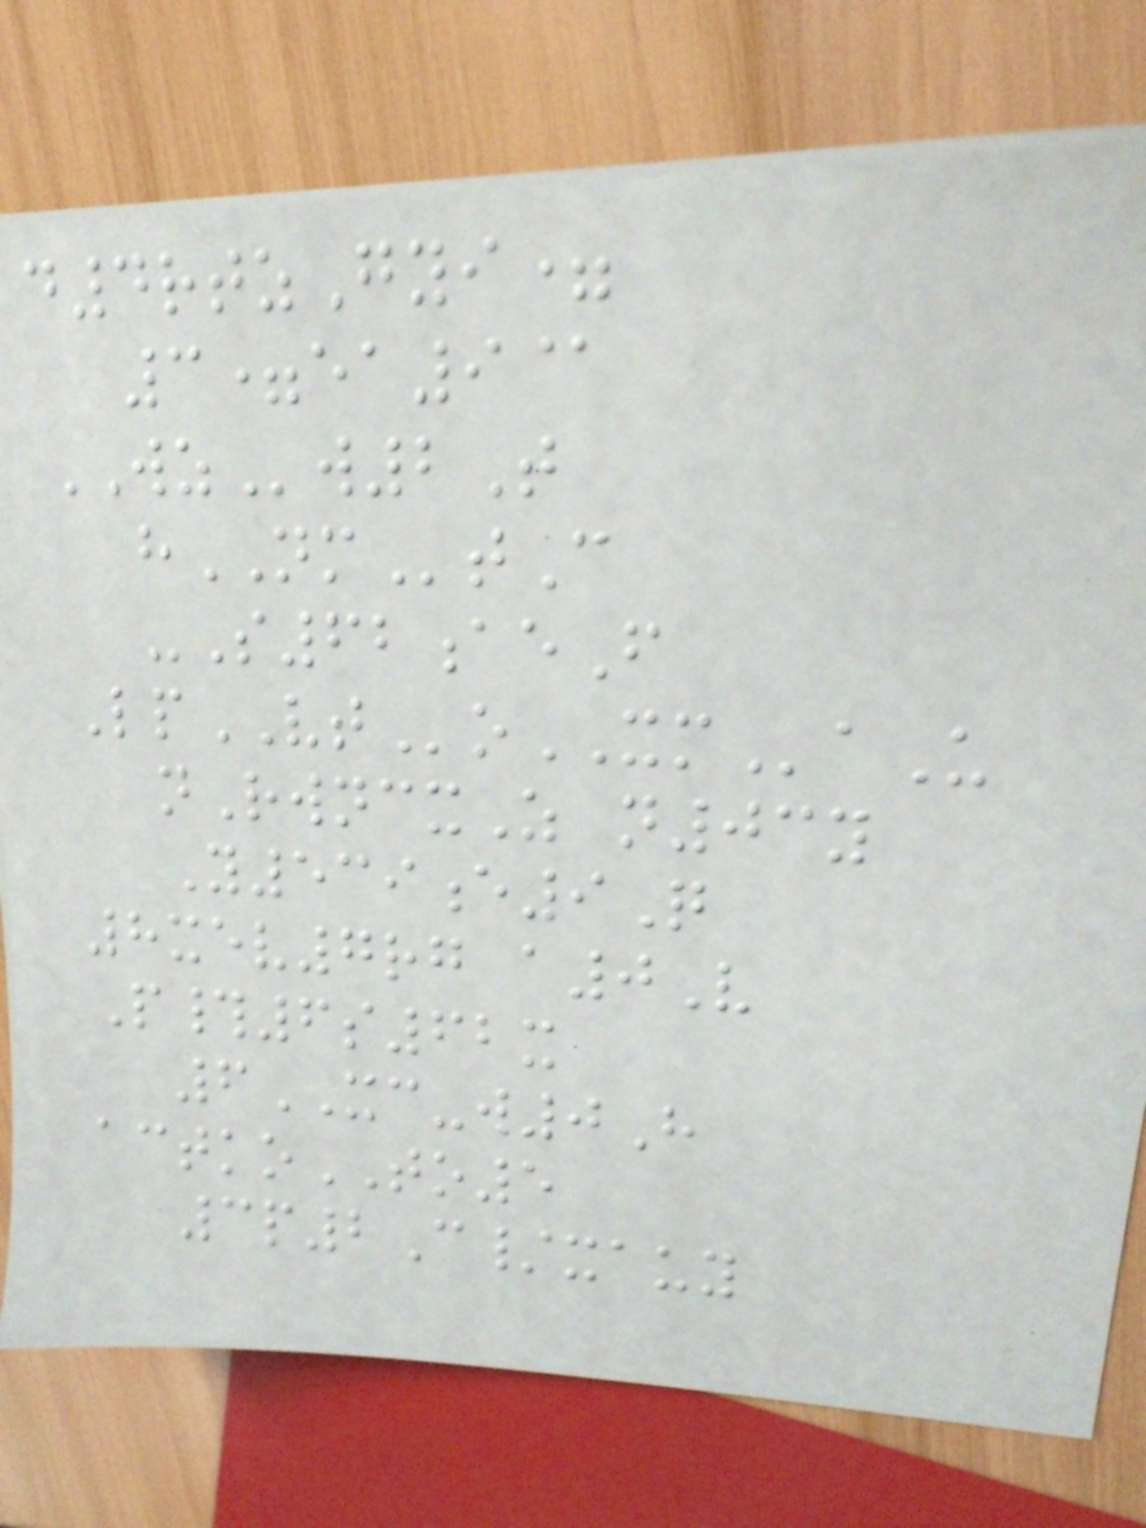d4rtzGyi=
3=ea9@
WZw2T
hNMtC
-S62aeF
LpVToXMaU
nRwncxZ n03y
Y539e9Q
8xev7rg a0V
P#6s62x
6XC-w0H
actkoTO5
3p2C/xauy
